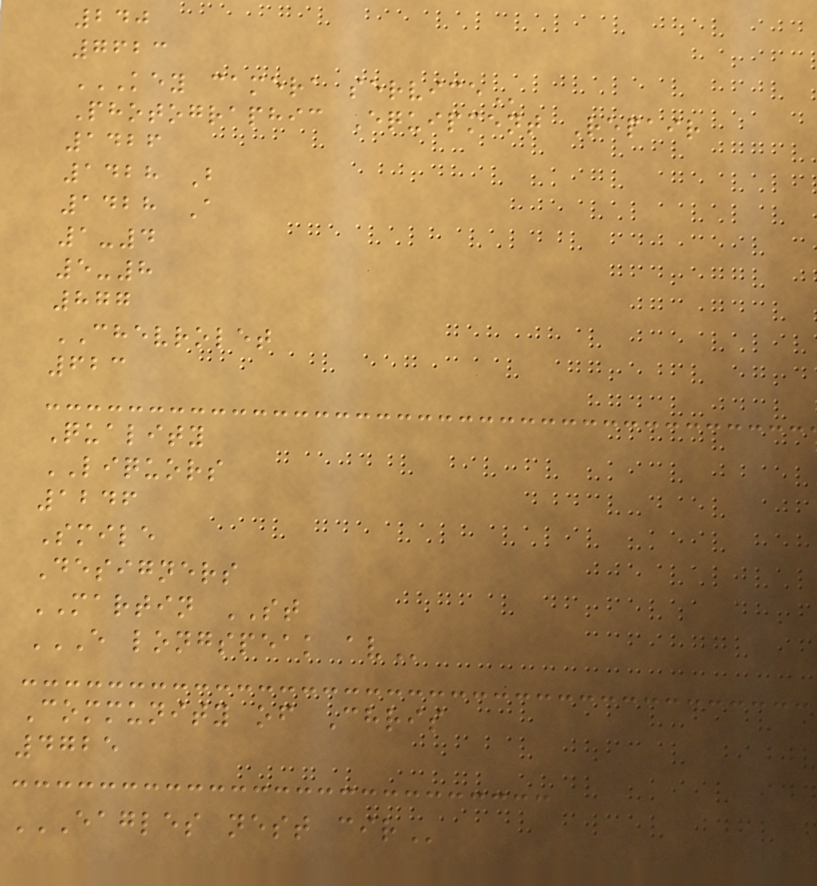240
7623
KEY CAMERA SERVICE
Photographic Equipment Repair
1426
1428 B
1428 A
1-4
5-8
877
CHEVROLET
623
Quality
LIQUORS
1246
Smile
Designers
MARTIN ST
E LONGSPEAK AV
Community of Chris
4725
EAGLES NEST CIR
